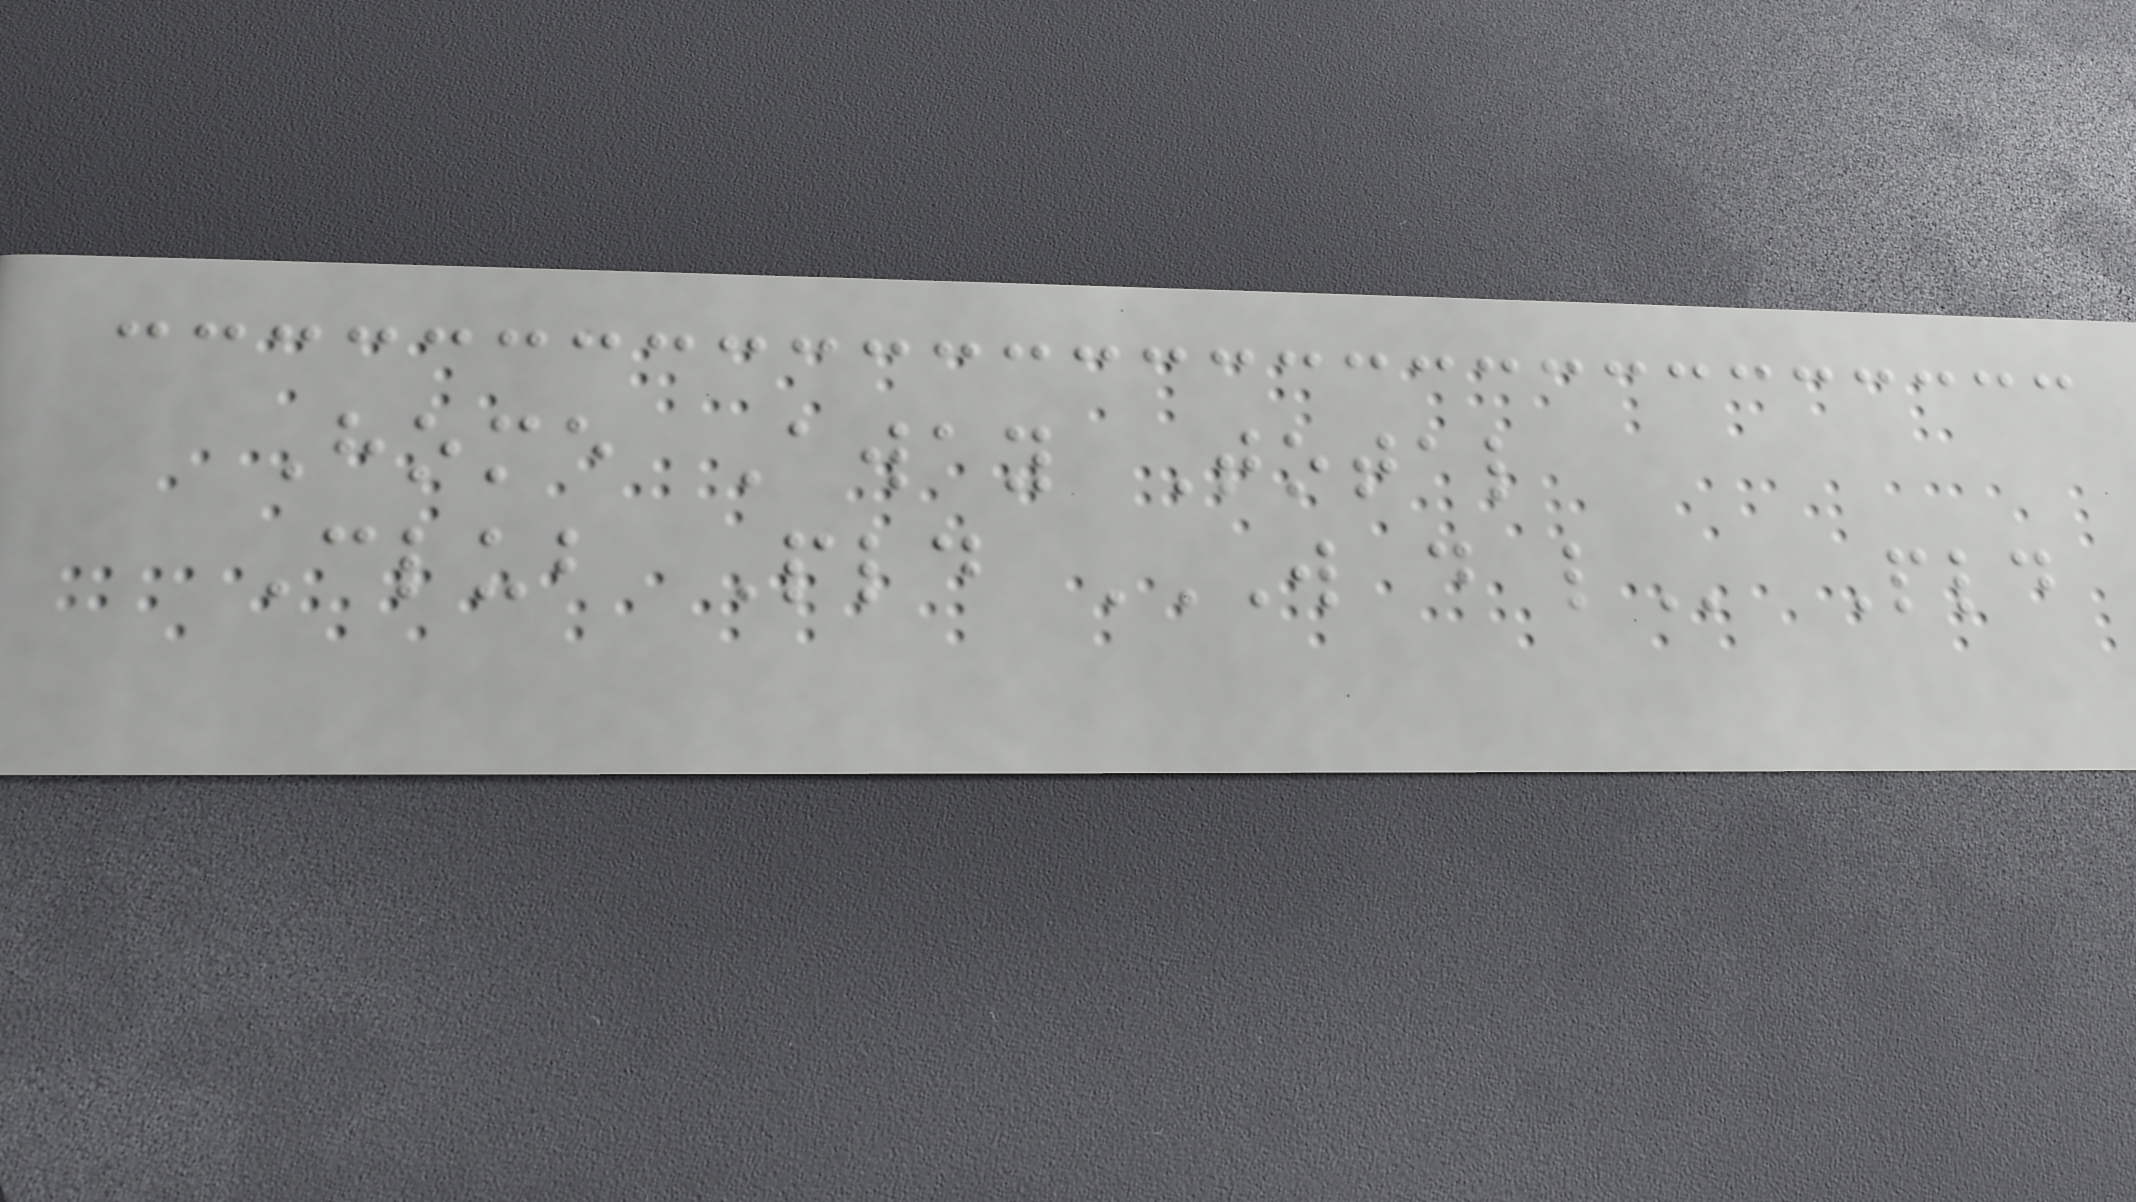Home Away Total
Club Pld W D L Pld
